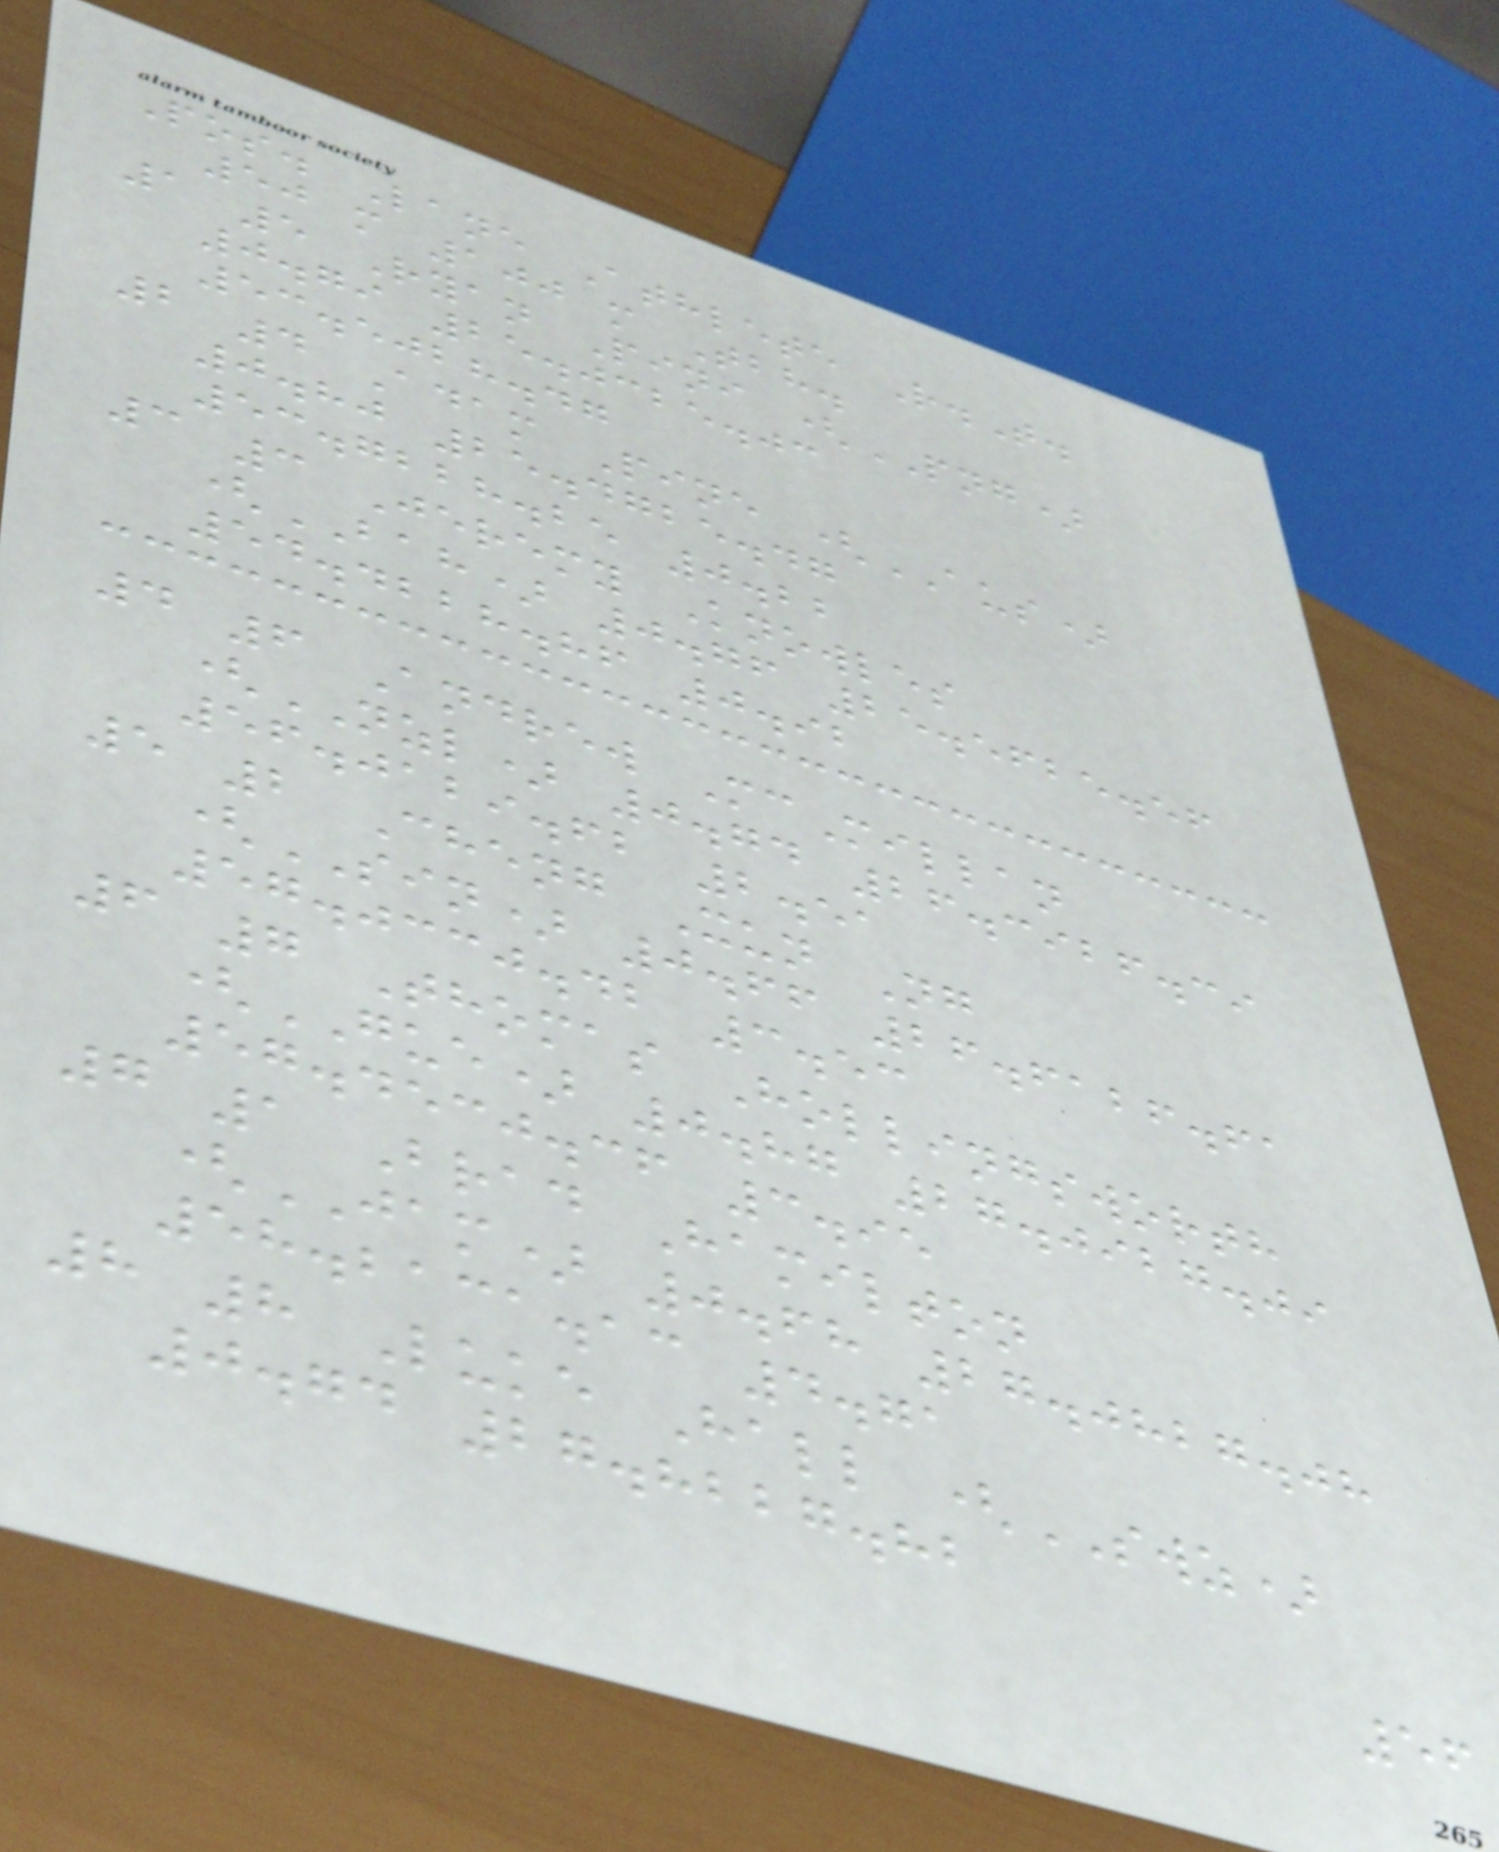Pos. Lane Athlete R.T.
50 m 100 m Tbh.
1 5 Ryan Pini (PNG)
0.79 25.0325.03
53.5028.47
2 4 Adam Pine (AUS)
0.80 25.4725.47
53.7228.25 0.22
3 3 Jeremy Knowles
(BAH) 0.76 25.5625.56
54.4228.86 0.92
4 6 Andrew McMillan
(NZL) 0.74 26.3926.39
56.0129.62 2.51
5 2 Cheng Xun Ng
(SIN) 0.66 26.6126.61
57.0330.42 3.53
6 7 Thomas Hollingsworth
(GUE) 0.87 27.0927.09
57.4530.36 3.95
7 1 Brad Hamilton
(JAM) 0.68 27.0827.08
58.2131.13 4.71
8 8 Luke Hall (SWZ)
0.74 27.8227.82
56
